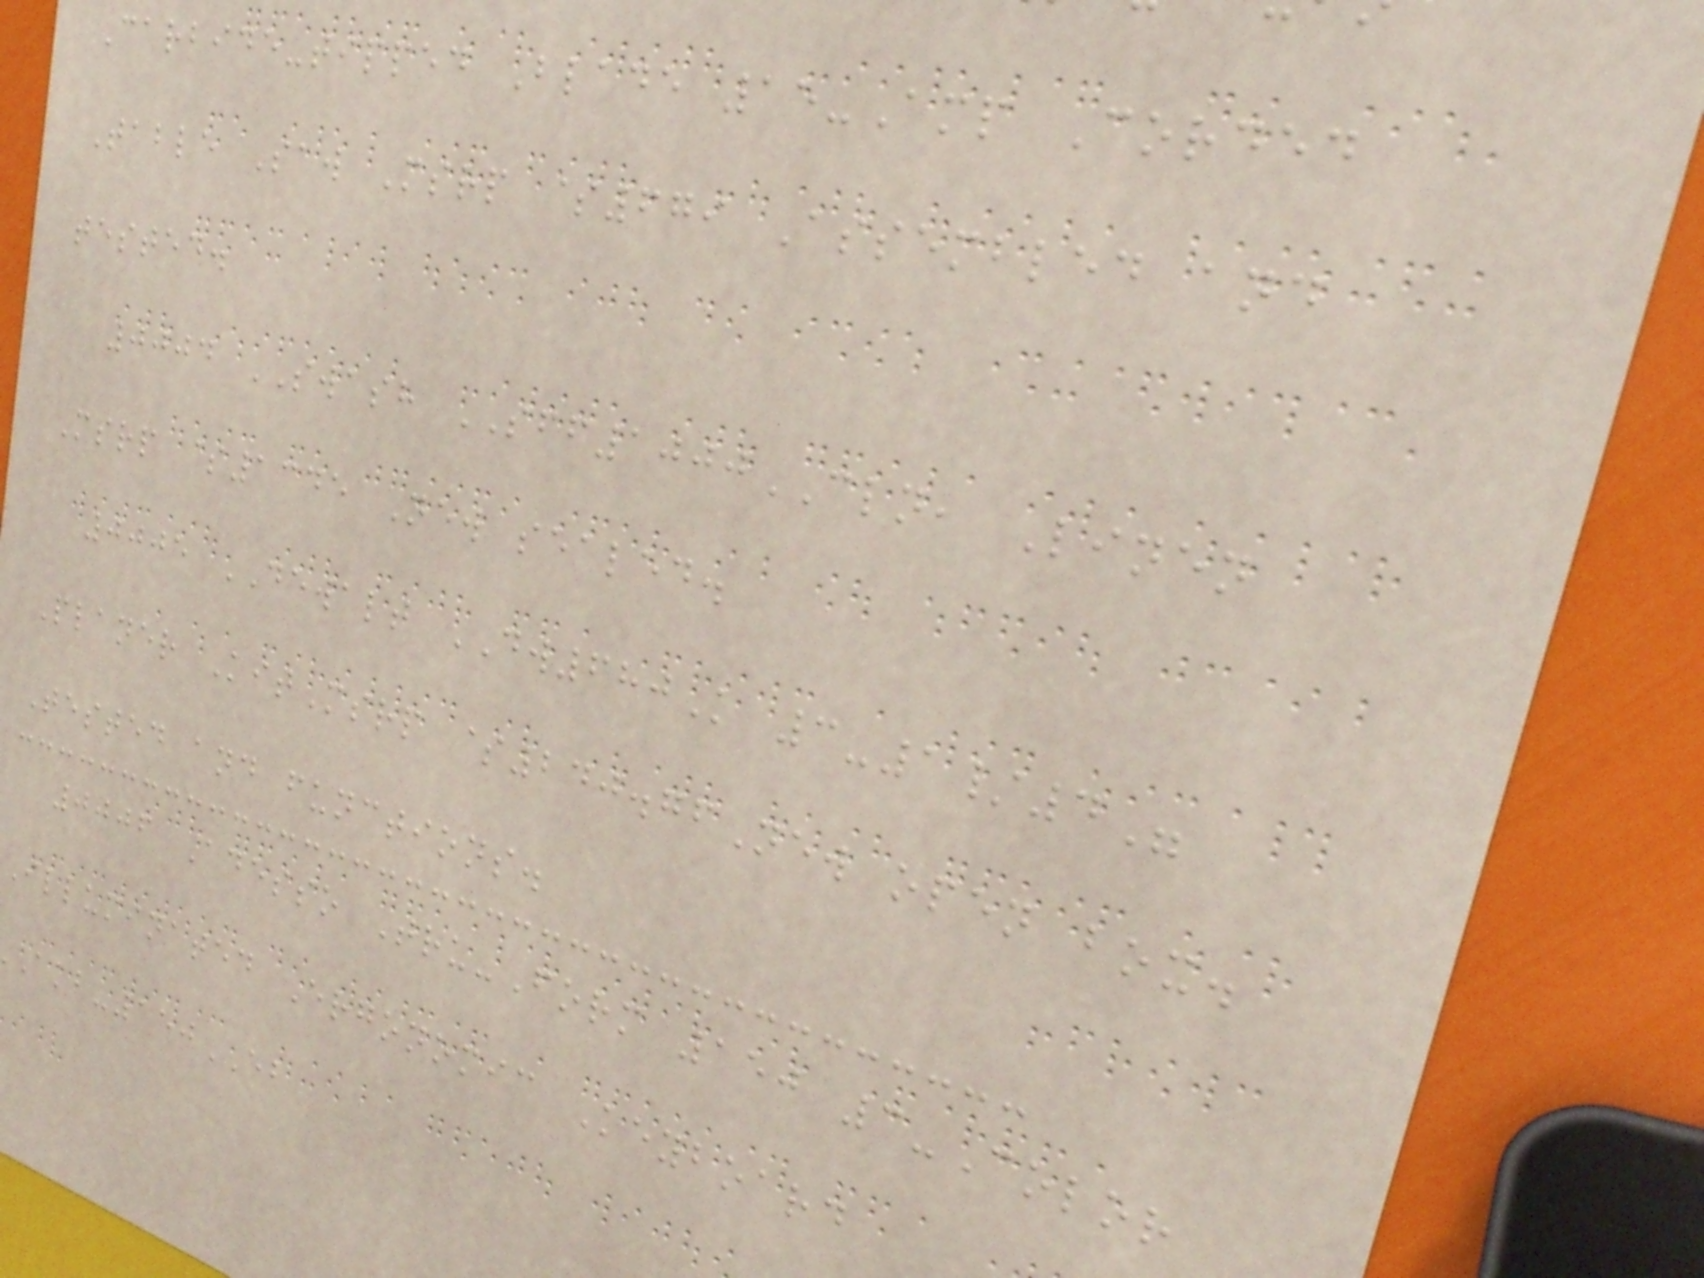Carbide-tipped Blade 15-Amp Corded
Table Saw Msrp $679 Assembled and
tested.
0004 SWASH SFF1000CLN, Linen
Msrp $1345 New sealed.
0005 DEWALT DW680K 3-1/4"
Planer KitMsrp $240.76New open box.
Tested and functions.
0006 Adesso Tru-Form 150 3-Color
Illuminated Ergonomic Keyboard
-150EB
